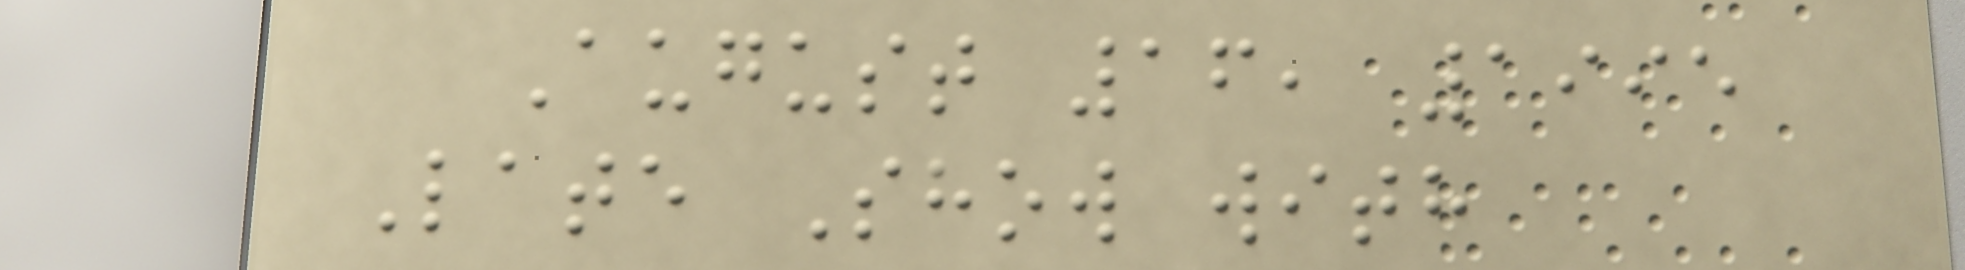August 16, 1995
Late Show with
